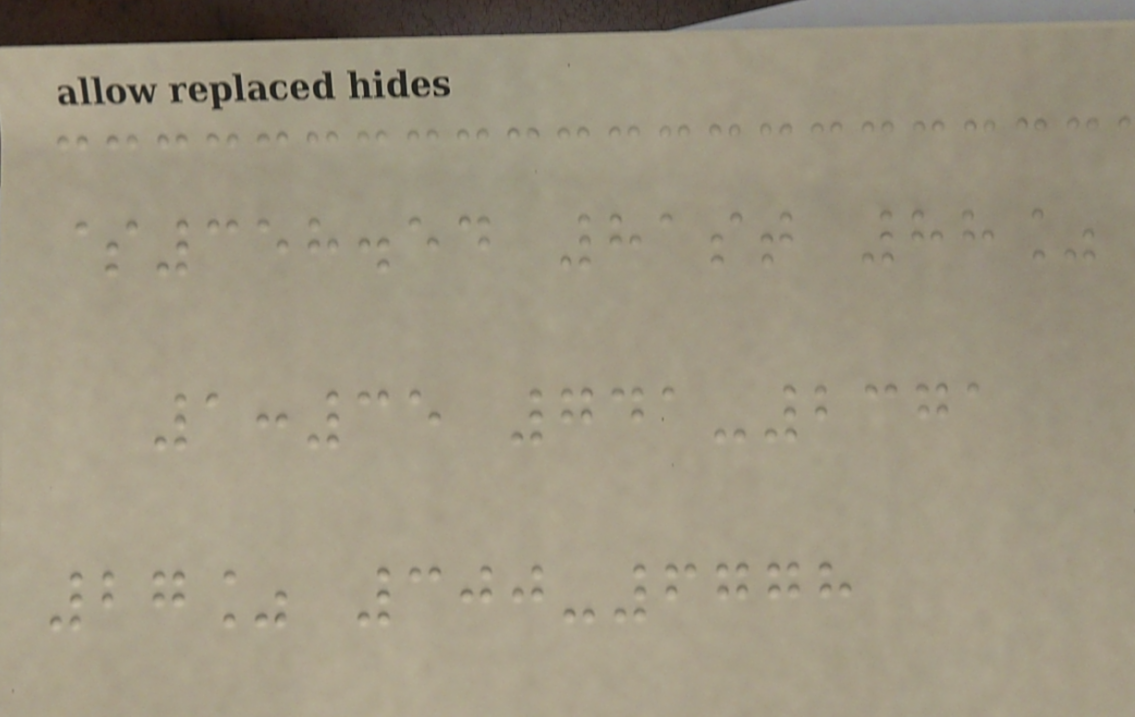$358.54 81st 88%
1:35 741-2371
27% 300-6778
